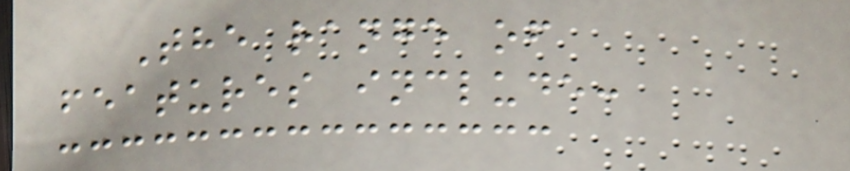The range of
features include:
